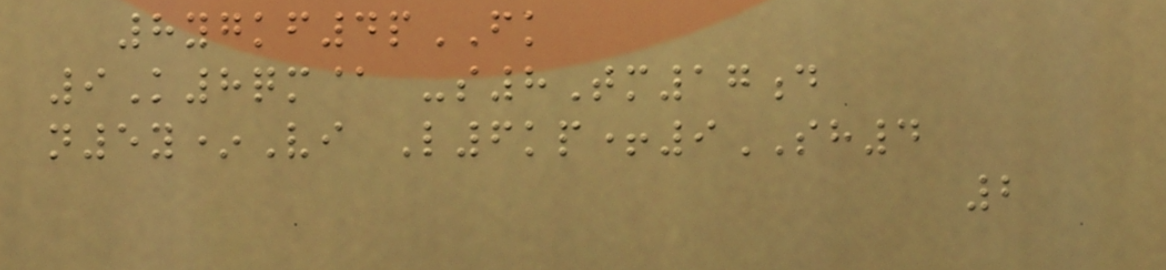8ygkf4pFK
9K8qm@ -s8Tm17d
n5y*Vi L6kp+9SH4
2
